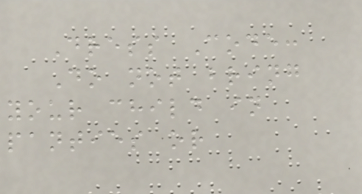Dress Code:
Do not bring
your child in
panties or
